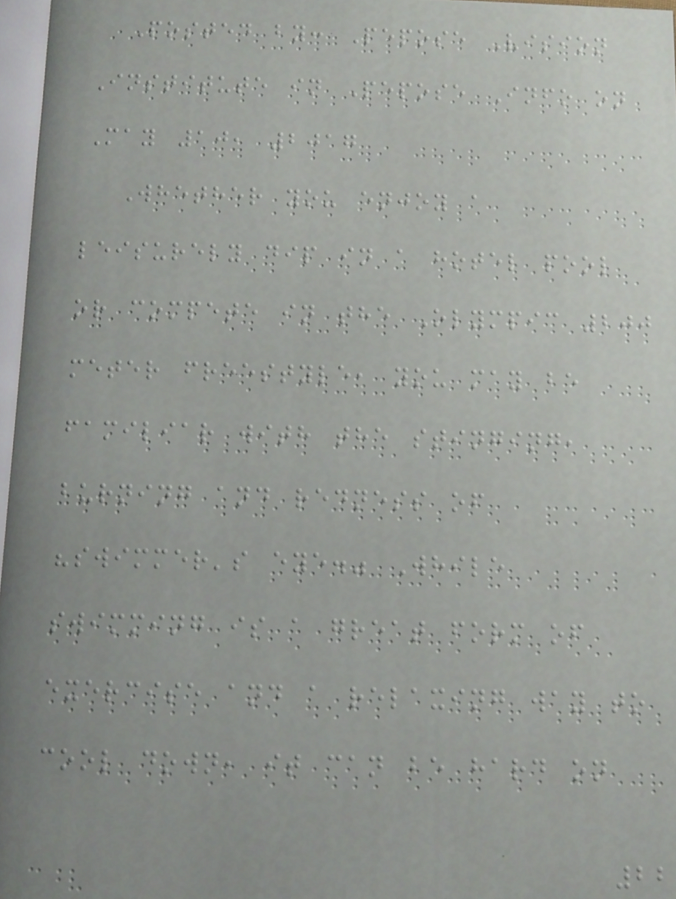Posted by: Pepose Vision
Institute in Pepose Info on
May 10, 2017
Whether you enjoy a
leisurely dip in a hotel pool
or compete in the Olympic 200
meter freestyle, you may be
familiar with the stinging,
burning and redness of
"swimmer's eye." While
swimming is a great form of
exercise and a relaxing way to
cool down, it can be hard on
22
